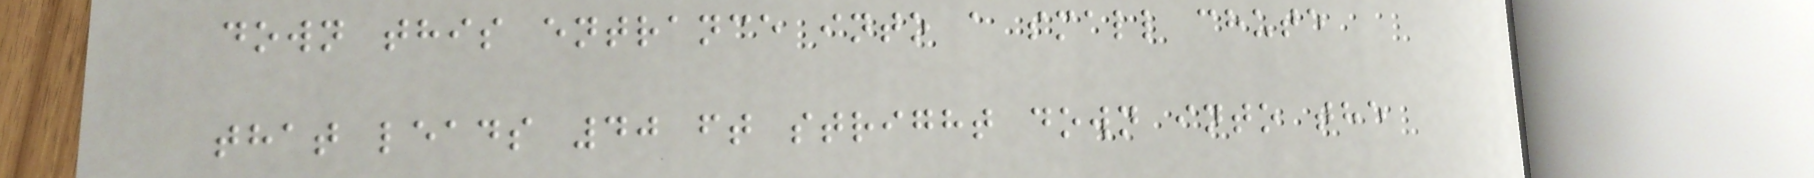down this entrance into a small chute
that leads 40 ft stright down into the
